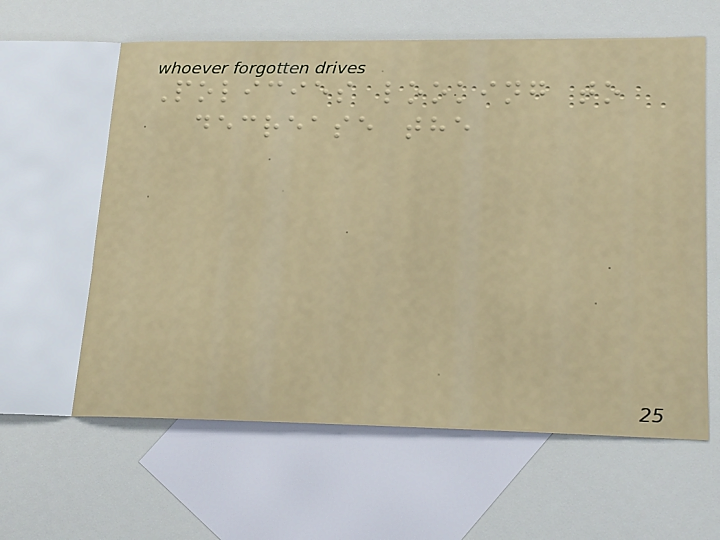Policies looking to
decrease the
